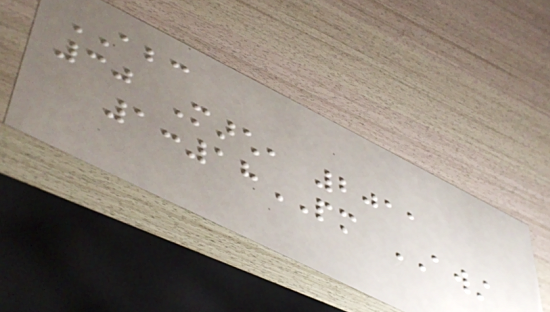ABC
30 March, 2011
1:18PM AWST
